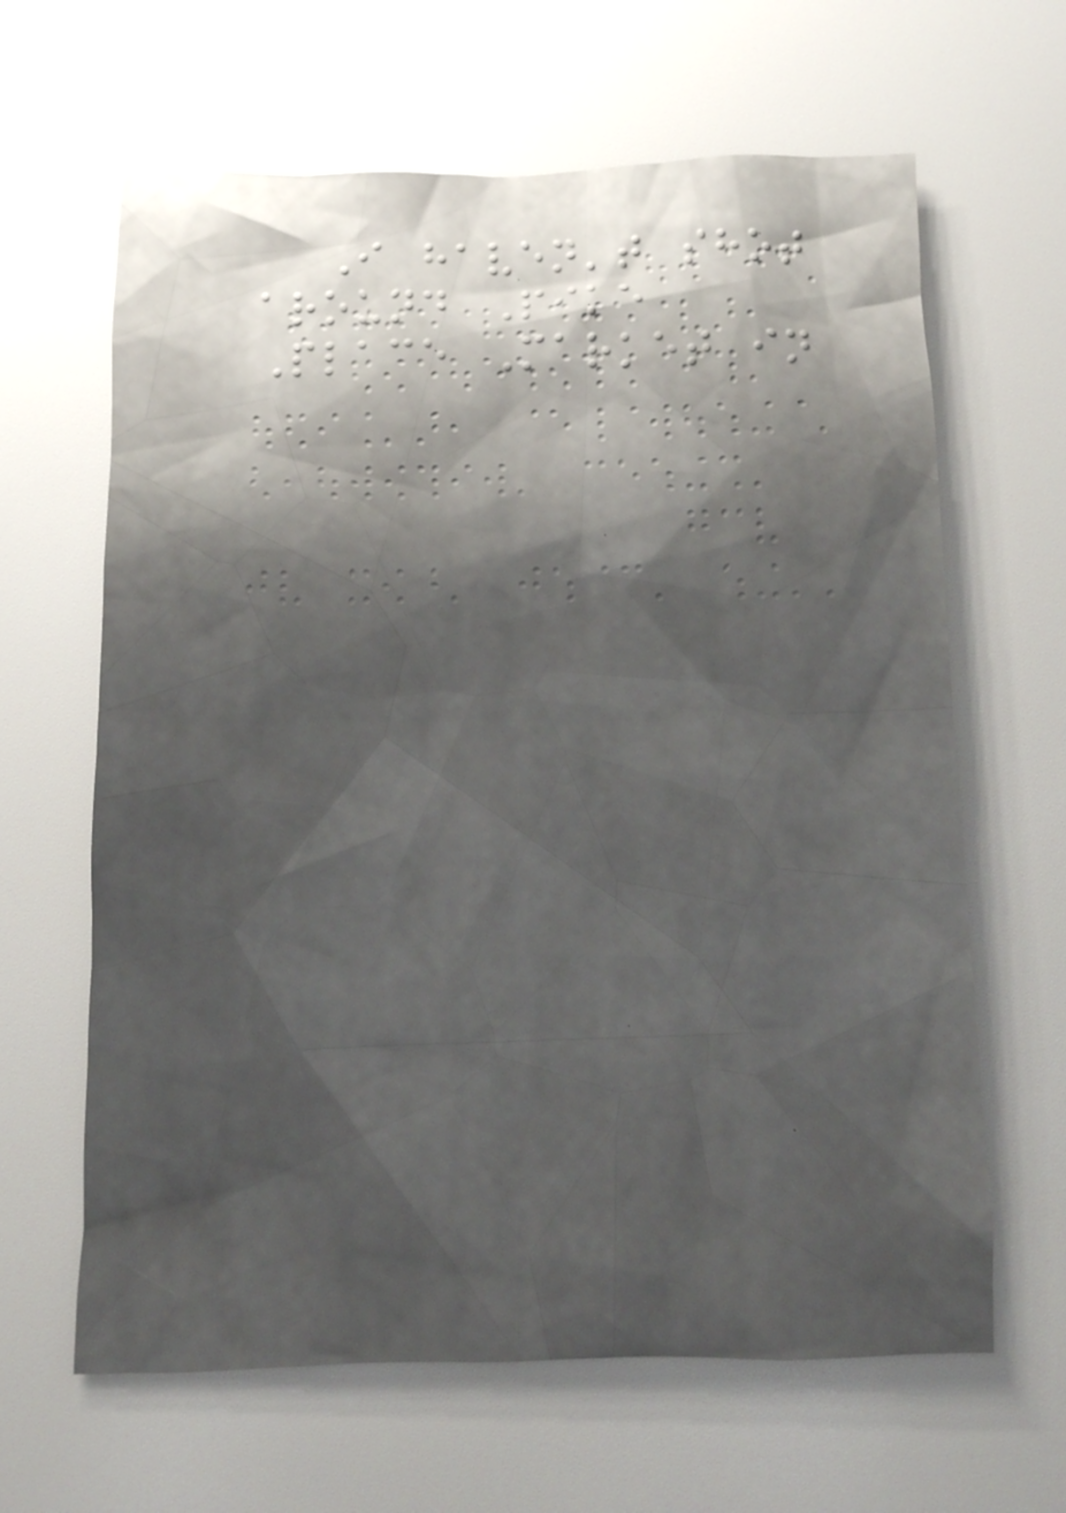I haven't shot
around Pike
Place Market in
